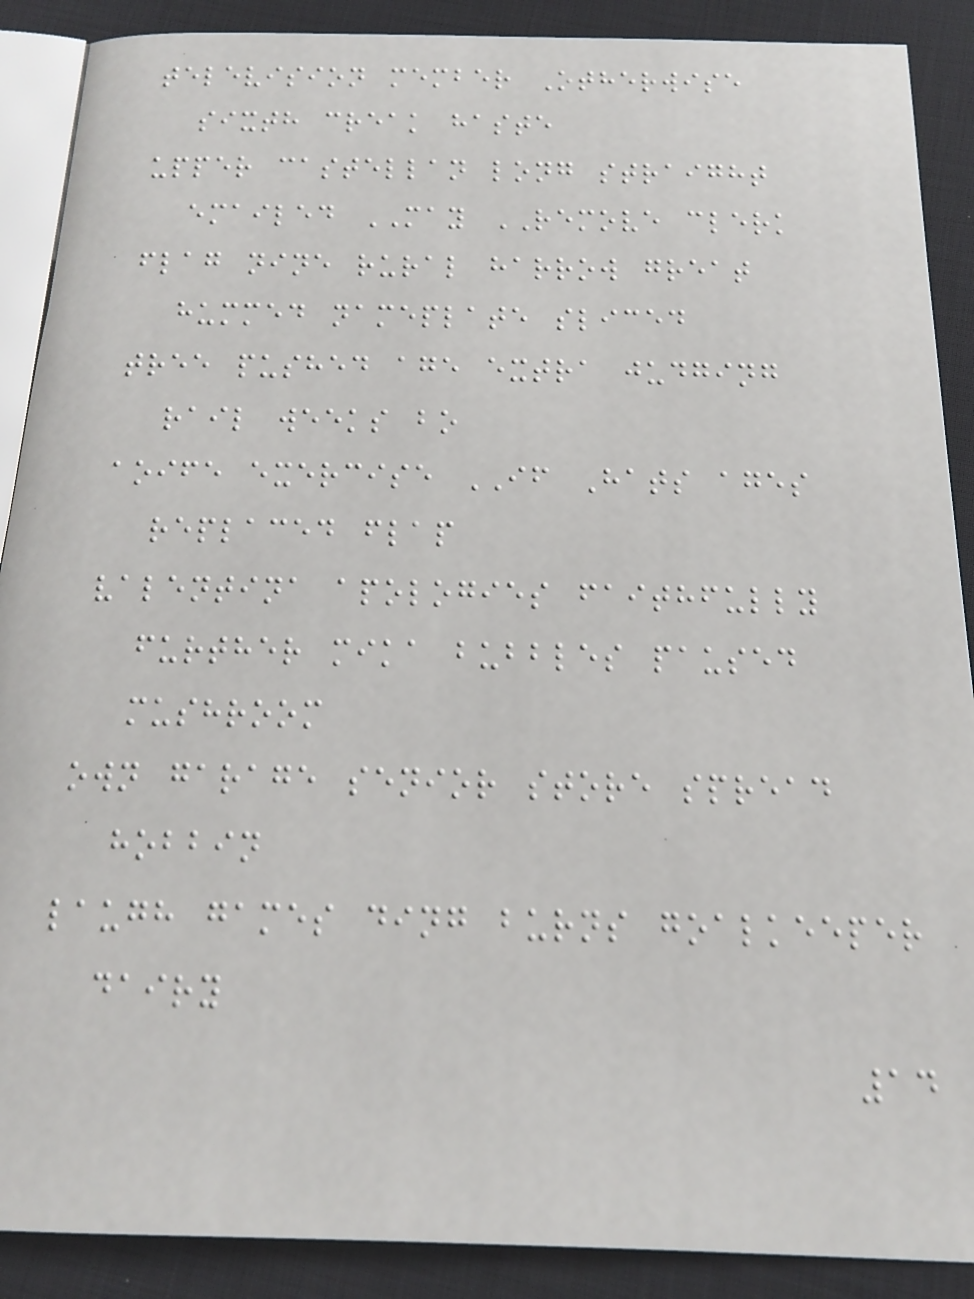television member Otherwise
sixth creak haste
upper castellan long straight
emailed MAY REMOVE clerk
flag nine rural harrow great
hummed nameplate sliced
tree pushed age extra judging
rail weeks bo
aoife exercise IF Hats ages
replaced flap
valentina apologies faithfully
further mika bubbles paused
mushroom
own garage senior store spread
hobbin
laugh games ding burns goalkeeper
dairy
14
